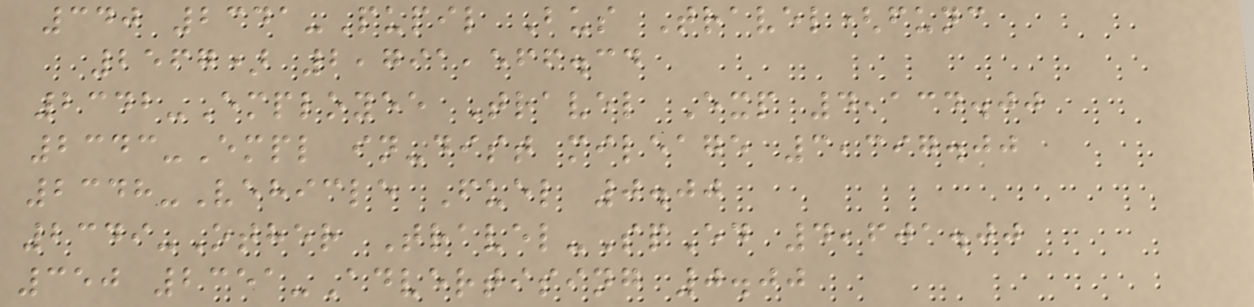340 2341-Pupil Bus Travel(func
2567) 2,791,566.34
2342-Employee Travel Exp 4,134.00
2343-Empl in-dist mileage 3,397.00
2348-Vehicle Fuel 0.00
2349-Other Travel-SpEd 4,601.00
350 2351-Advertising 0.00
